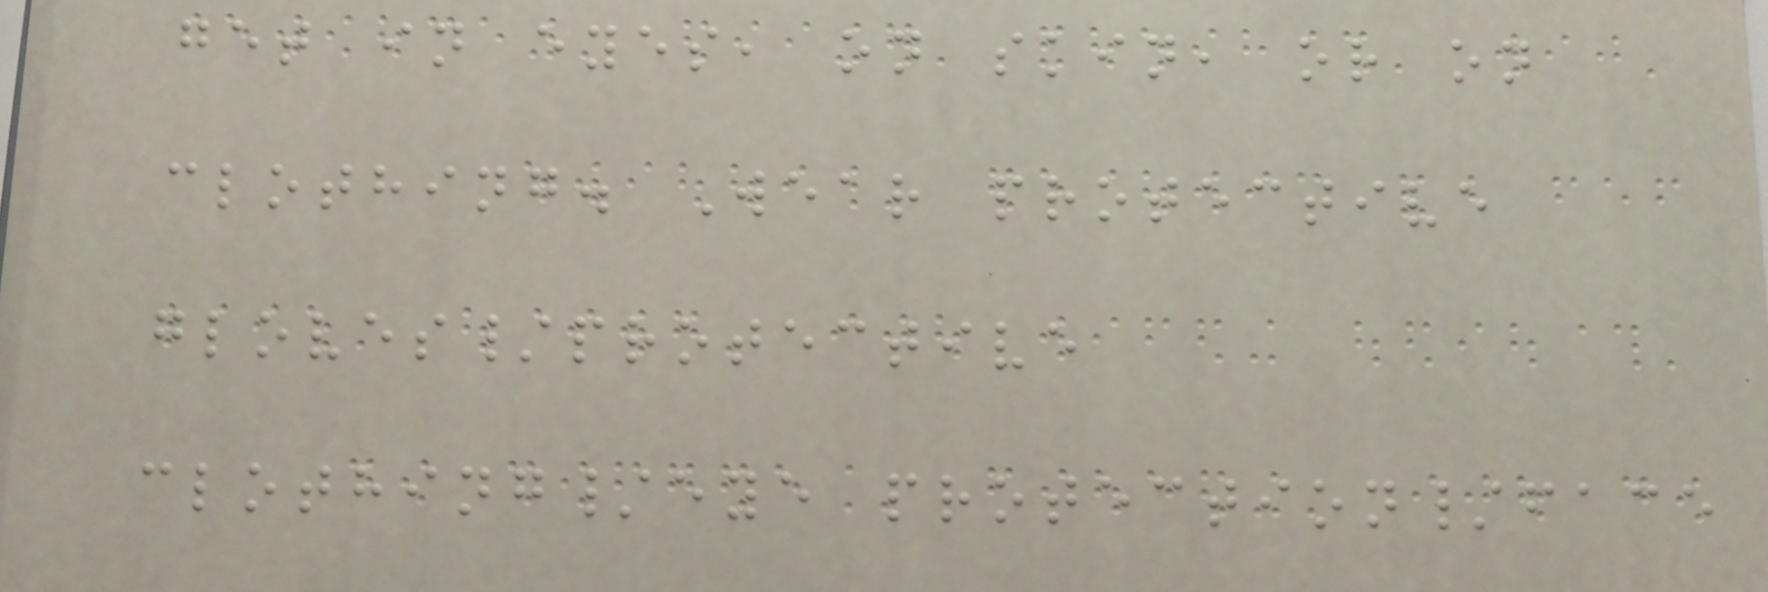get in eyes, on skin, or on
clothing. Wear protective
gloves/protective
clothing/eye protection/face
